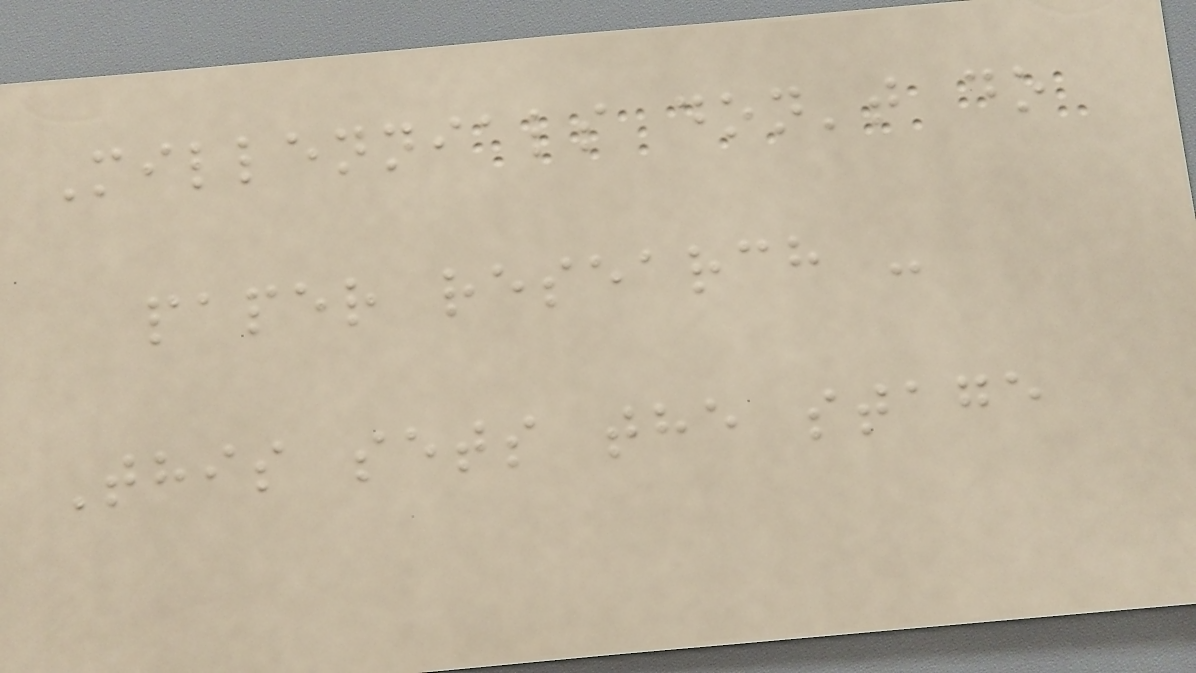Millennials don't do
paper research -
This sets the stage
